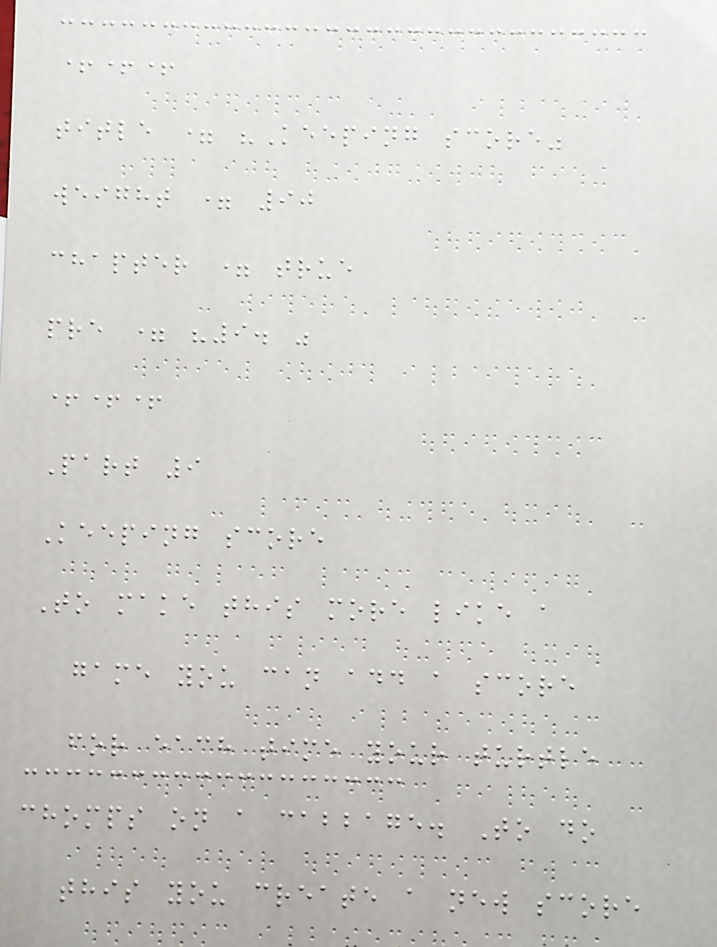+++
title = "Keeping score"
weight = 90
chapter = true
pre = "9. "
+++
Part 9
Keeping score
To make this more like a
game you can add a score
for each time your turtle
chomps on a cabbage. To do
this you create a new score
